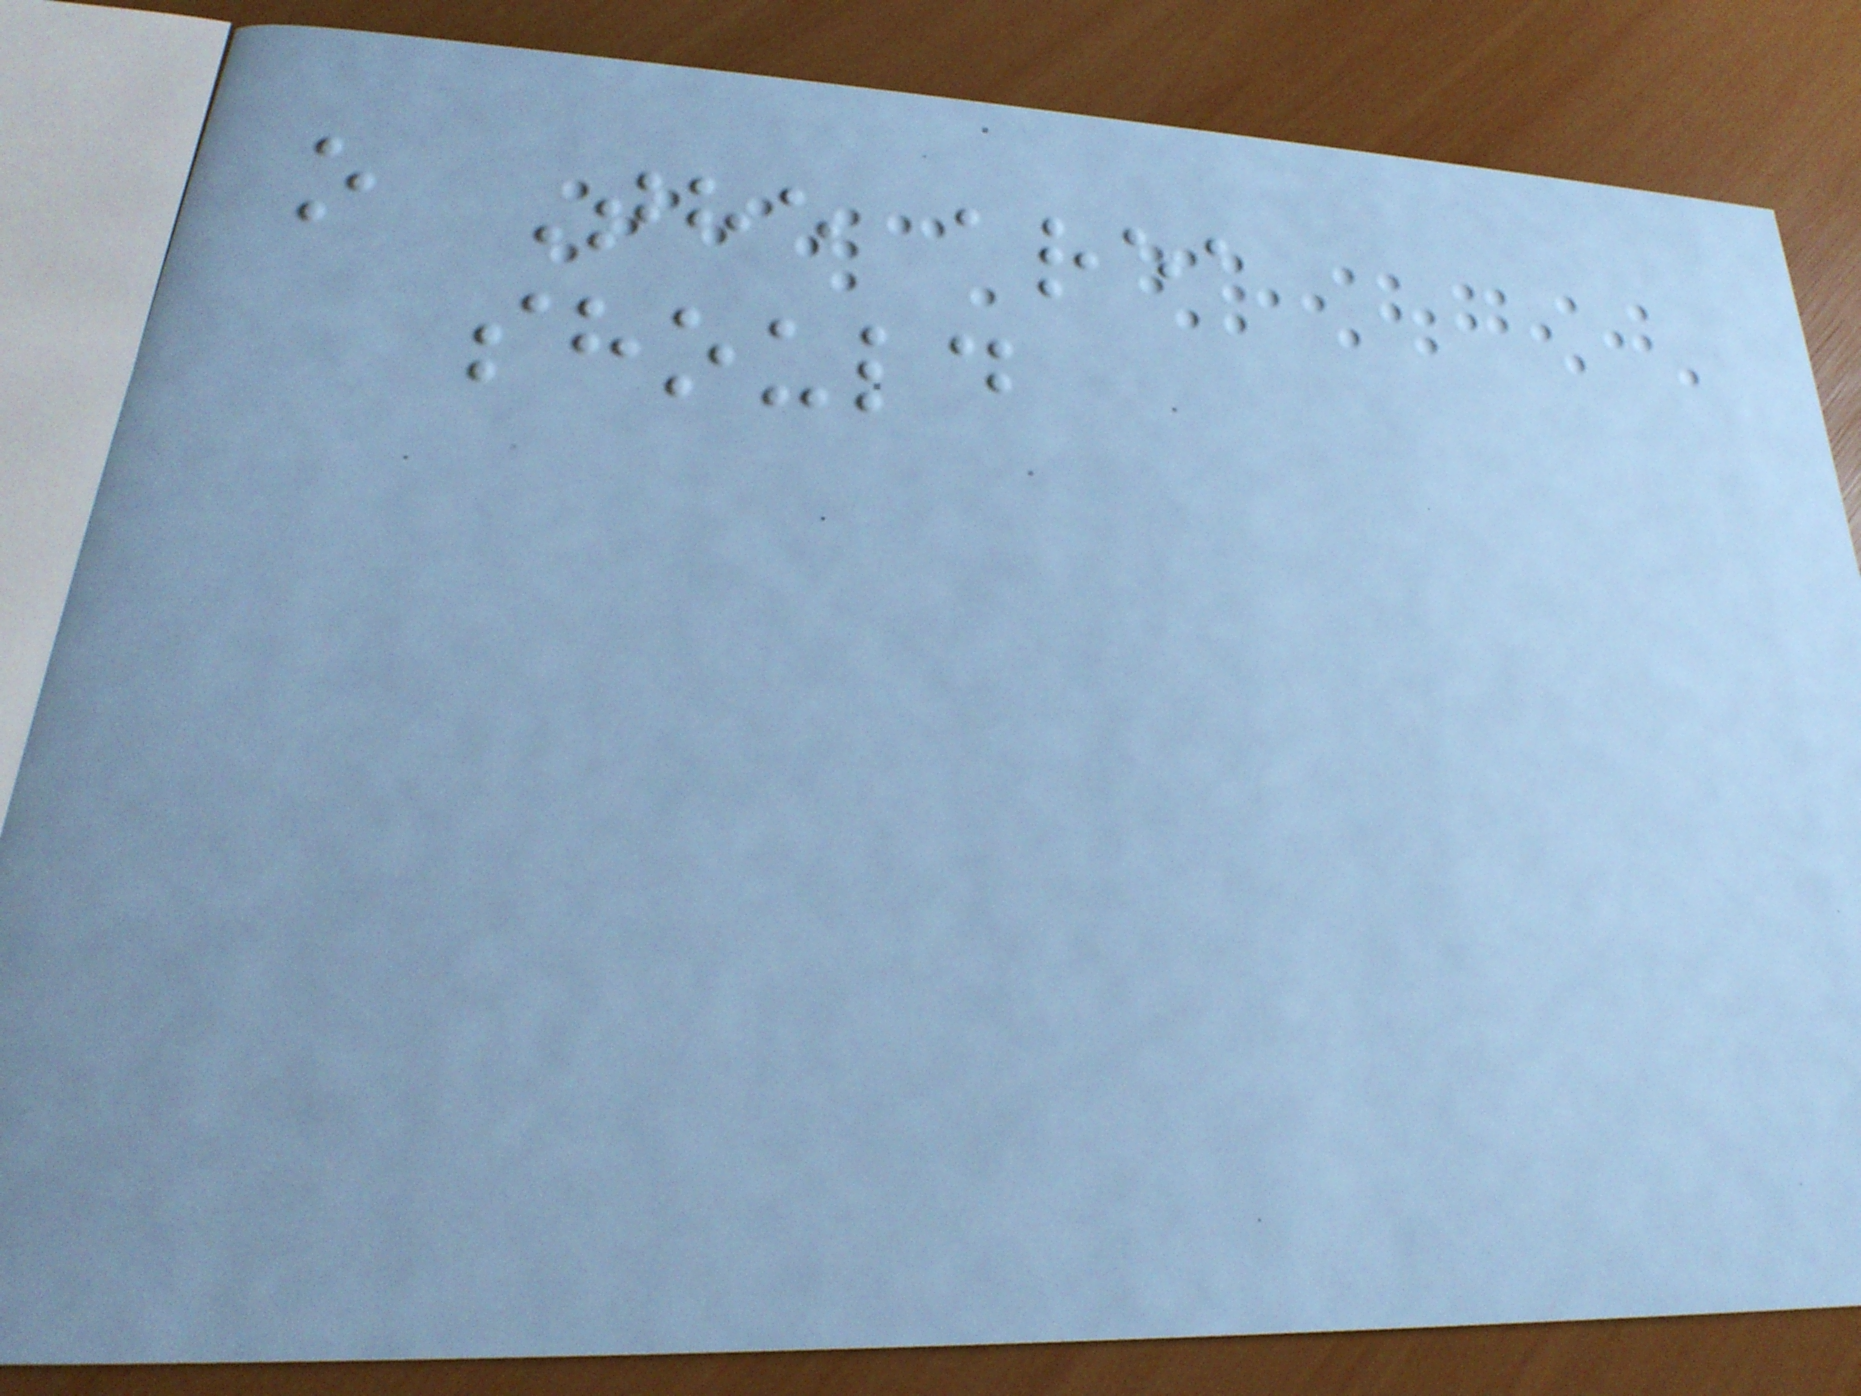o The area
should
